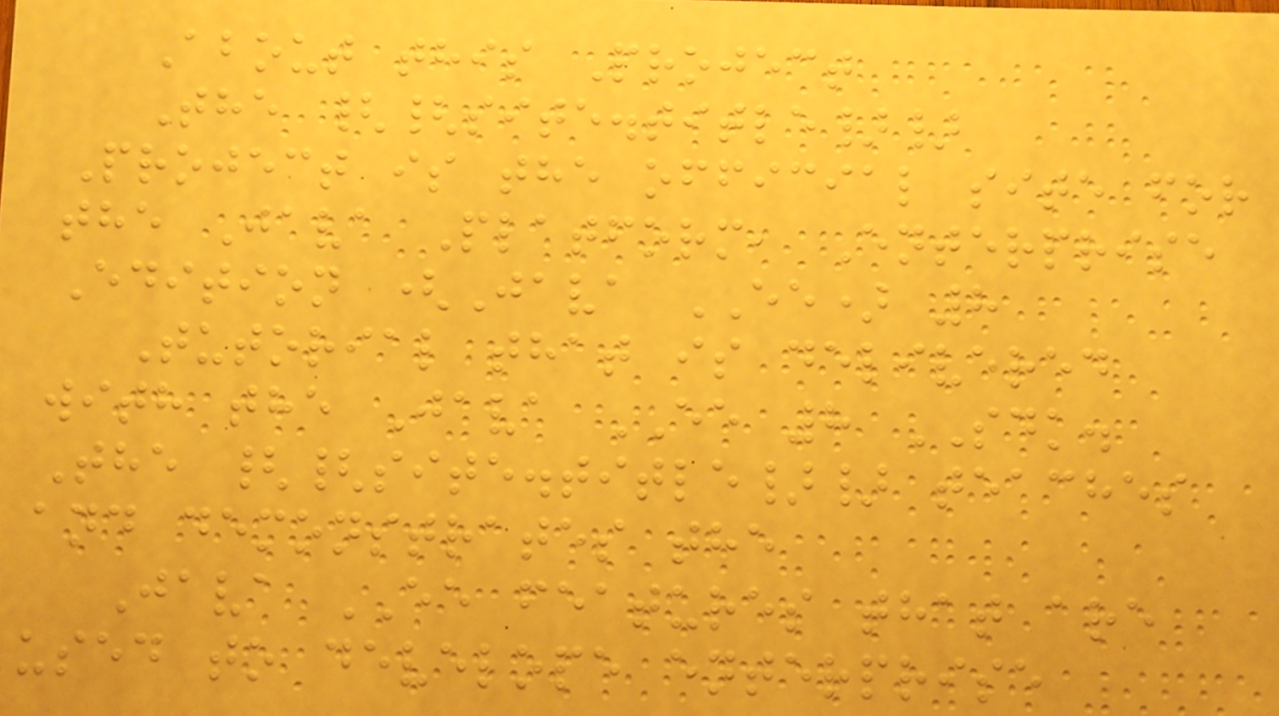About this Project
The {{site.title}}
Project is the official site for
the Java Platform, Enterprise
Edition (Java EE) 8
Tutorial that is delivered
with the Java EE 8 SDK.
The {{site.title}} teaches
and demonstrates the
Java EE features that are
used to develope enterprise
